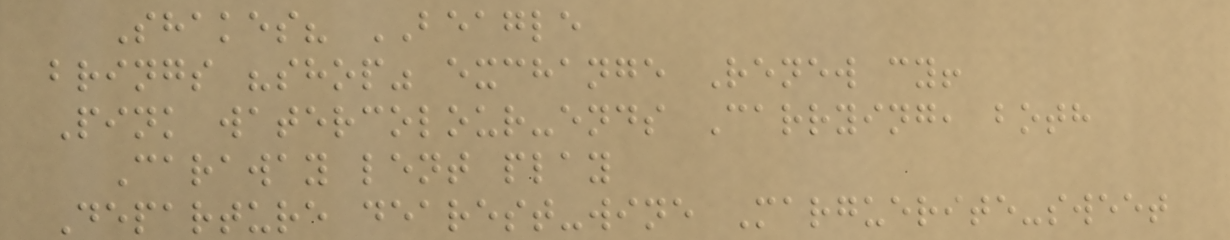Shakes? BEAGLE
brings "shop" exchange Renew cy!
Pink watercolour-ends Carrying, both
Caraway lent play
Departure dearest-wine Marguerite-sweet
